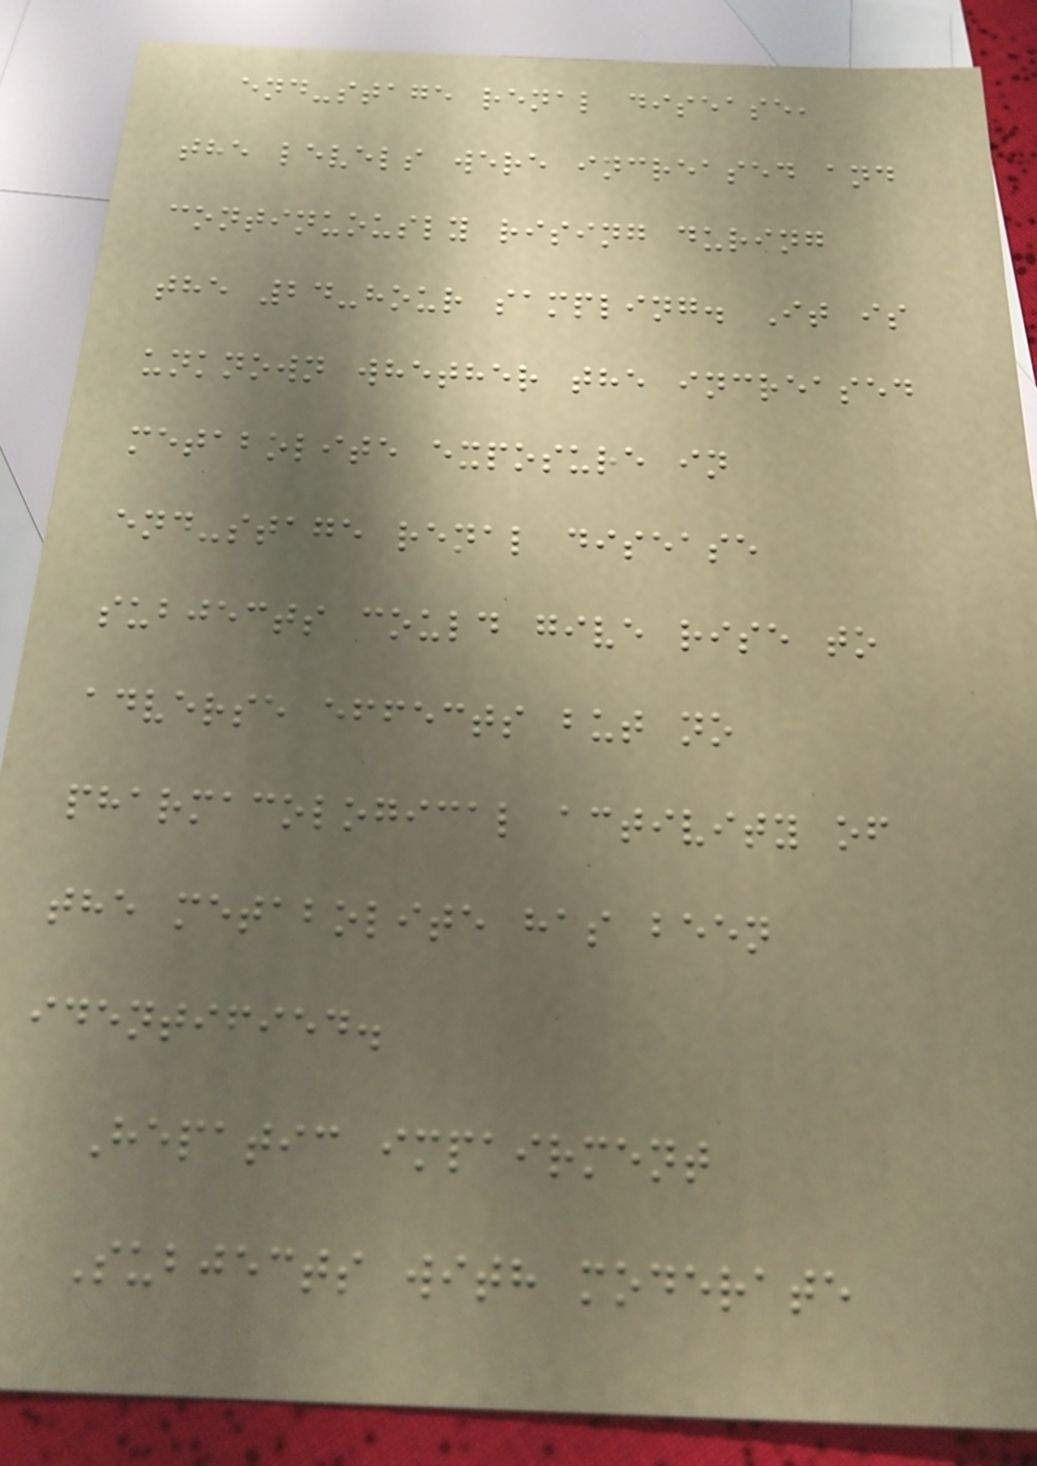end-stage renal disease,
the levels were increased and
continuously rising during
the 24-hour sampling. It is
unknown whether the increased
metabolite exposure in
end-stage renal disease
subjects could give rise to
adverse effects but no
pharmacological activity of
the metabolite has been
identified.
Hepatic impairment
Subjects with moderate
